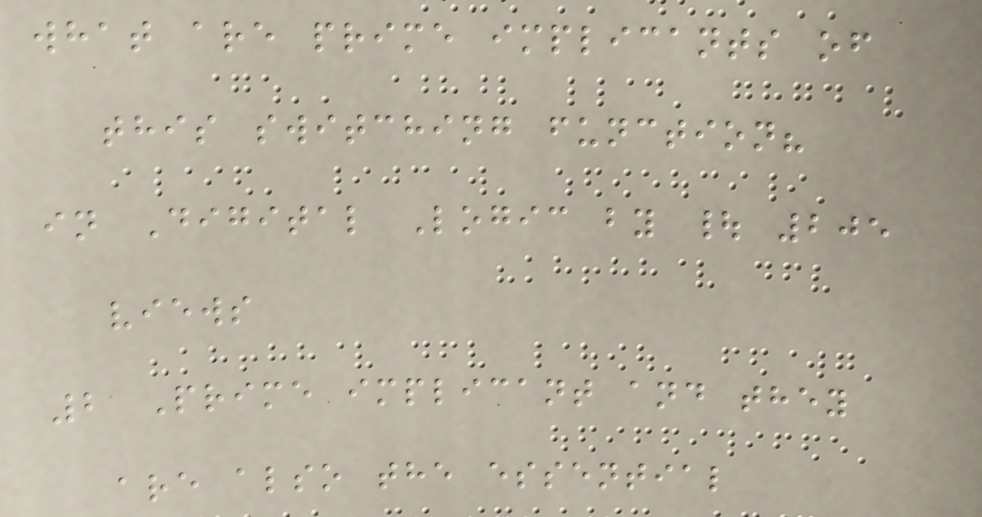what are prime implicants of
this switching function?
in Digital Logic by | 205
views
2 Prime implicant and they
are also the essential
